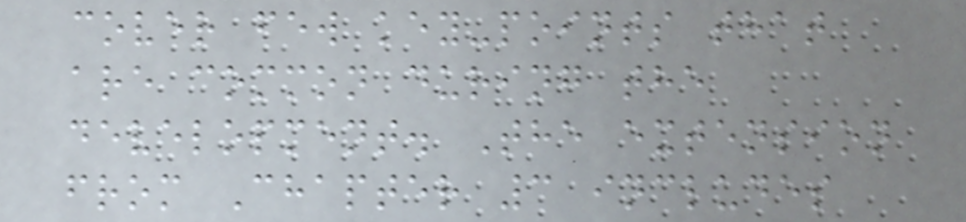cover few key-points that
are common during the
development. The extension
from Chapter 3 includes
